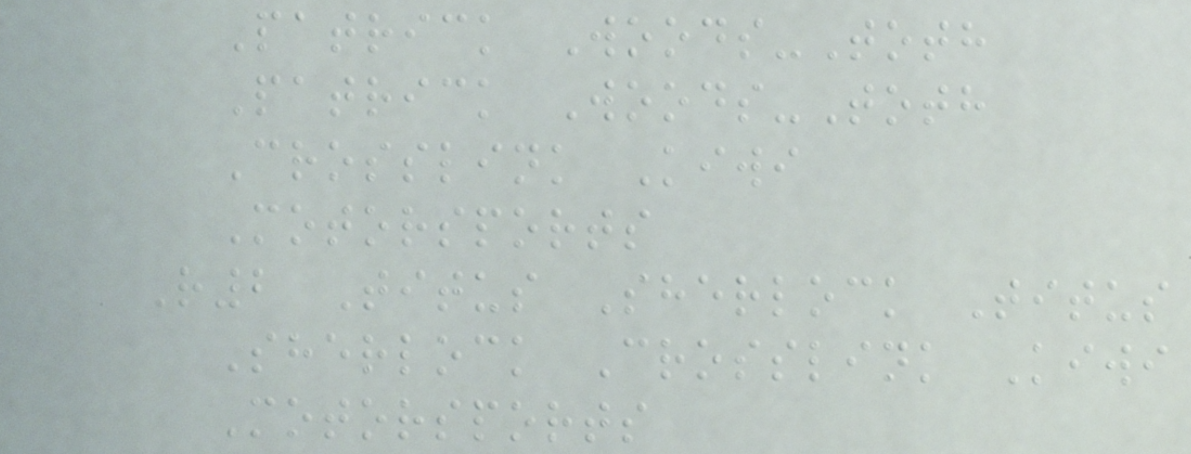Patrick Woods-Toth
Patrick Woods-Toth
Crosslink Kiwi
Motorsports
R2 Titus Sherlock Titus
Sherlock Crosslink Kiwi
Motorsports
